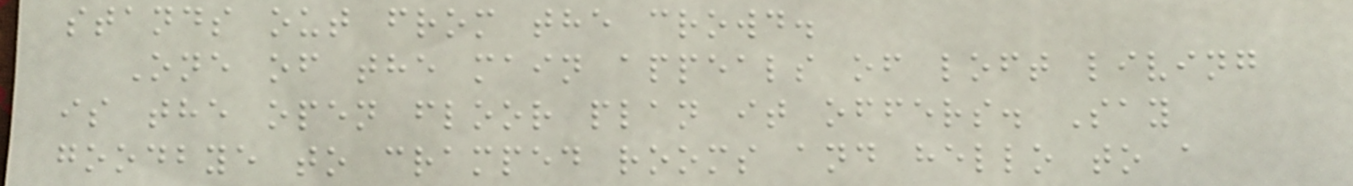stands out from the crowd.
One of the main appeals of loft living
is the open floor plan it offers. Say
goodbye to cramped rooms and hello to a
